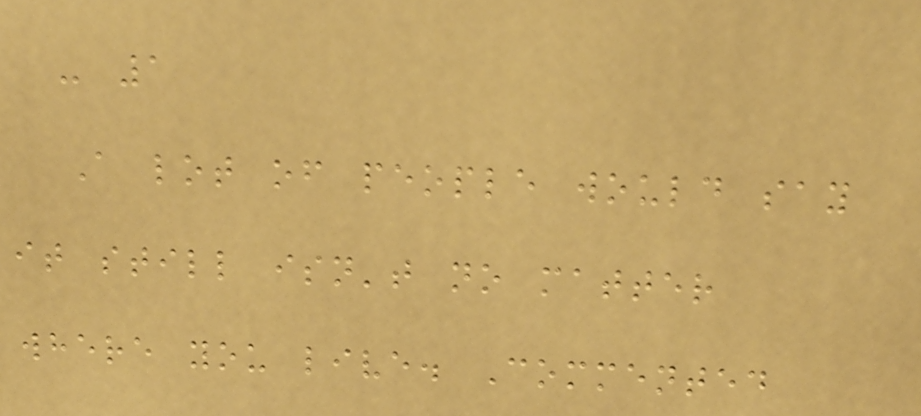- 1
A lot of people would say
it still isn't no matter
where you live. Commented
